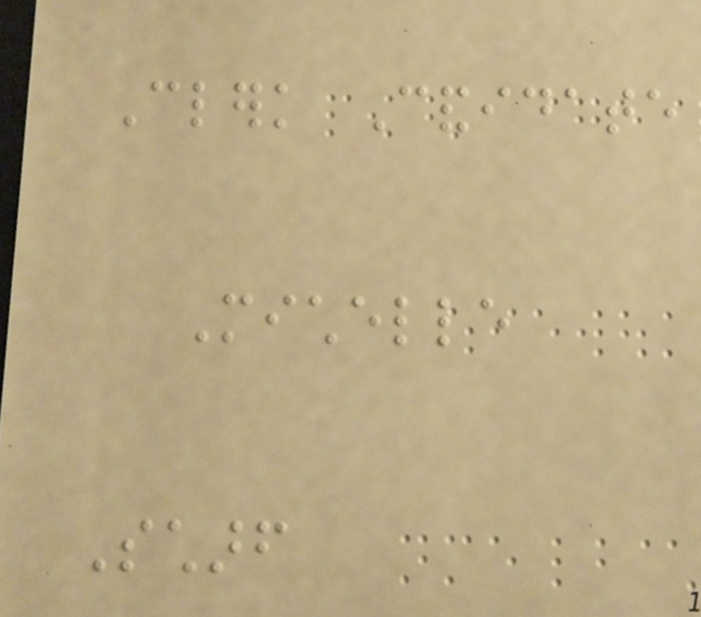Clerk Candidate
Michelle
Scharf
